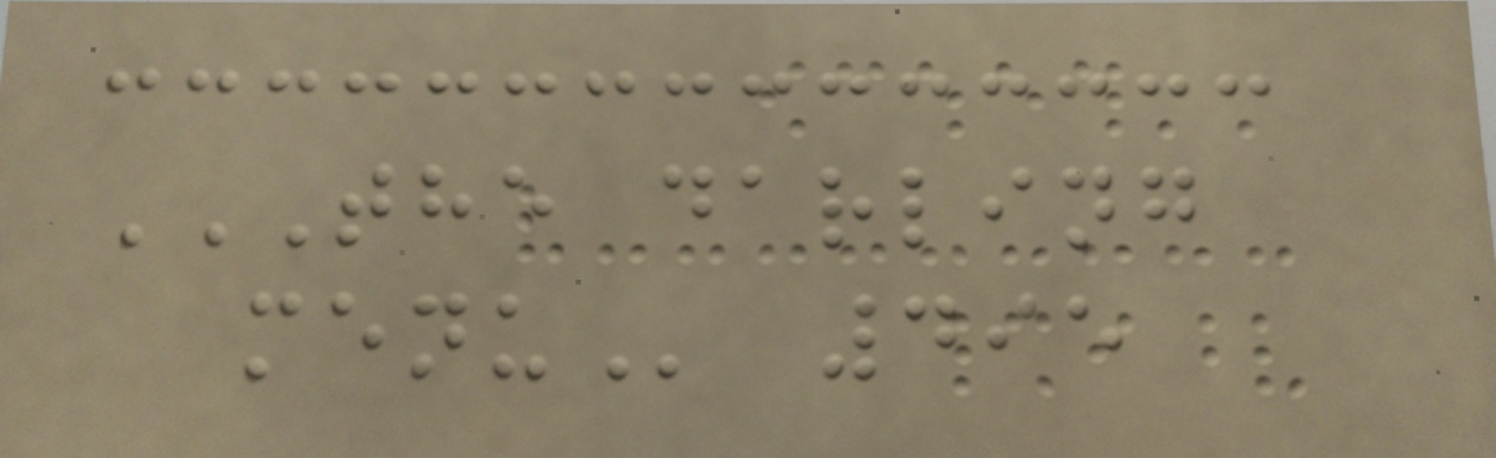THE DARLING
MENU 495
